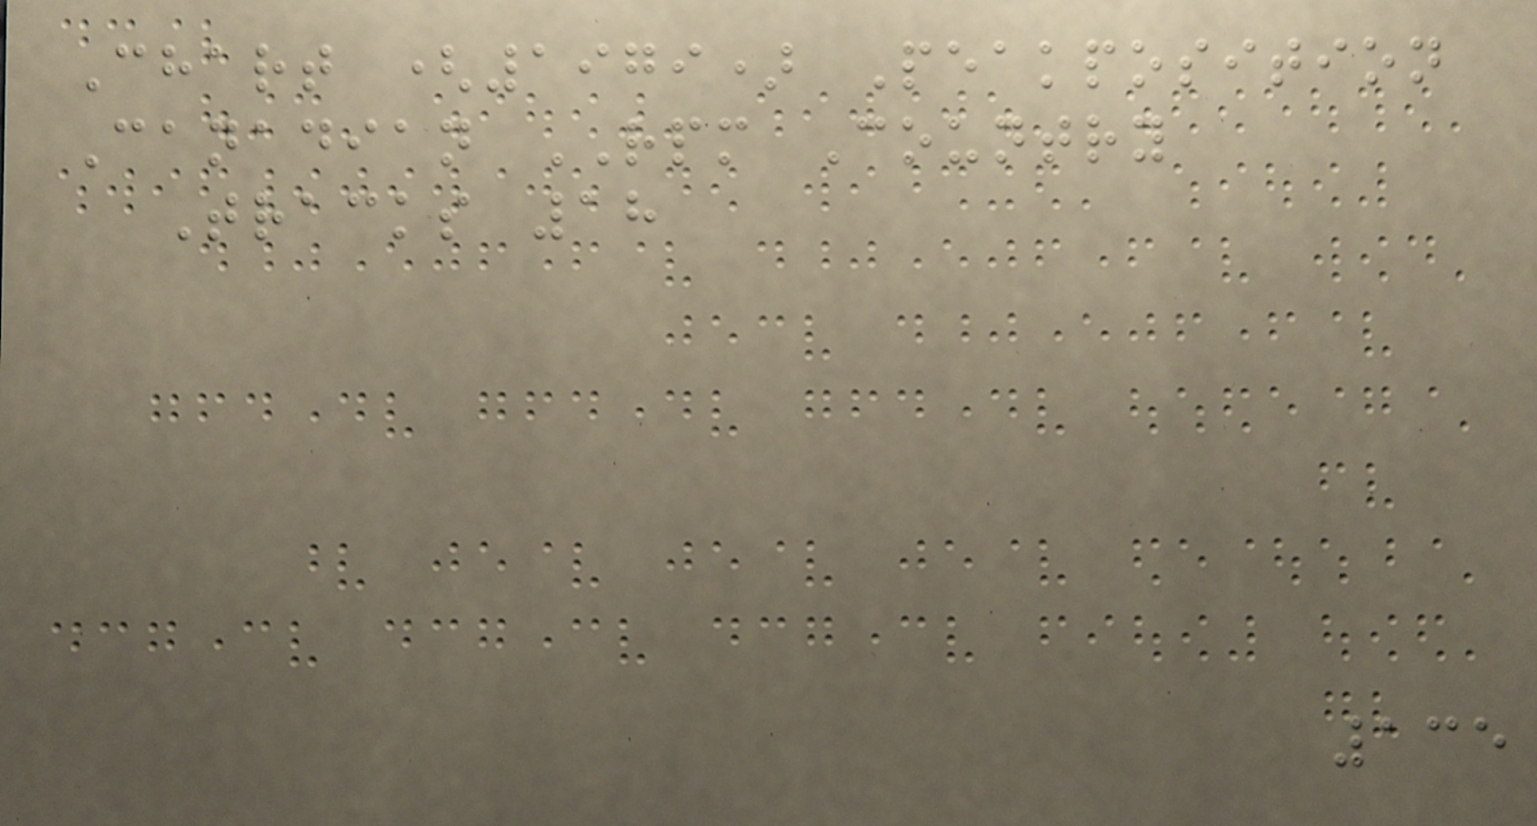Chart (1979) Peakposition
Canadian RPM Country
Tracks 18
135
